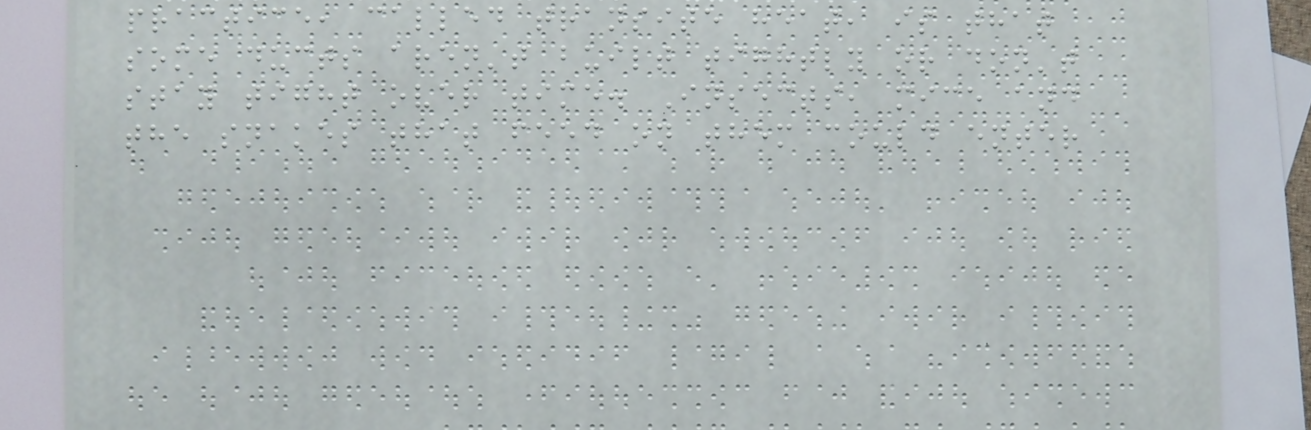practice, called transite heat, is that
some ducts aren't built tightly or don't
stay tight over time. Insects, mice and
the snakes that feed on them could enter
